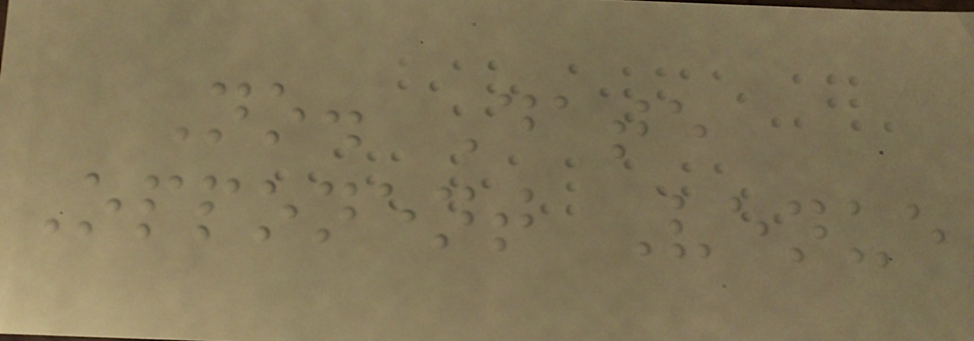No. Date
Opponent Venue
